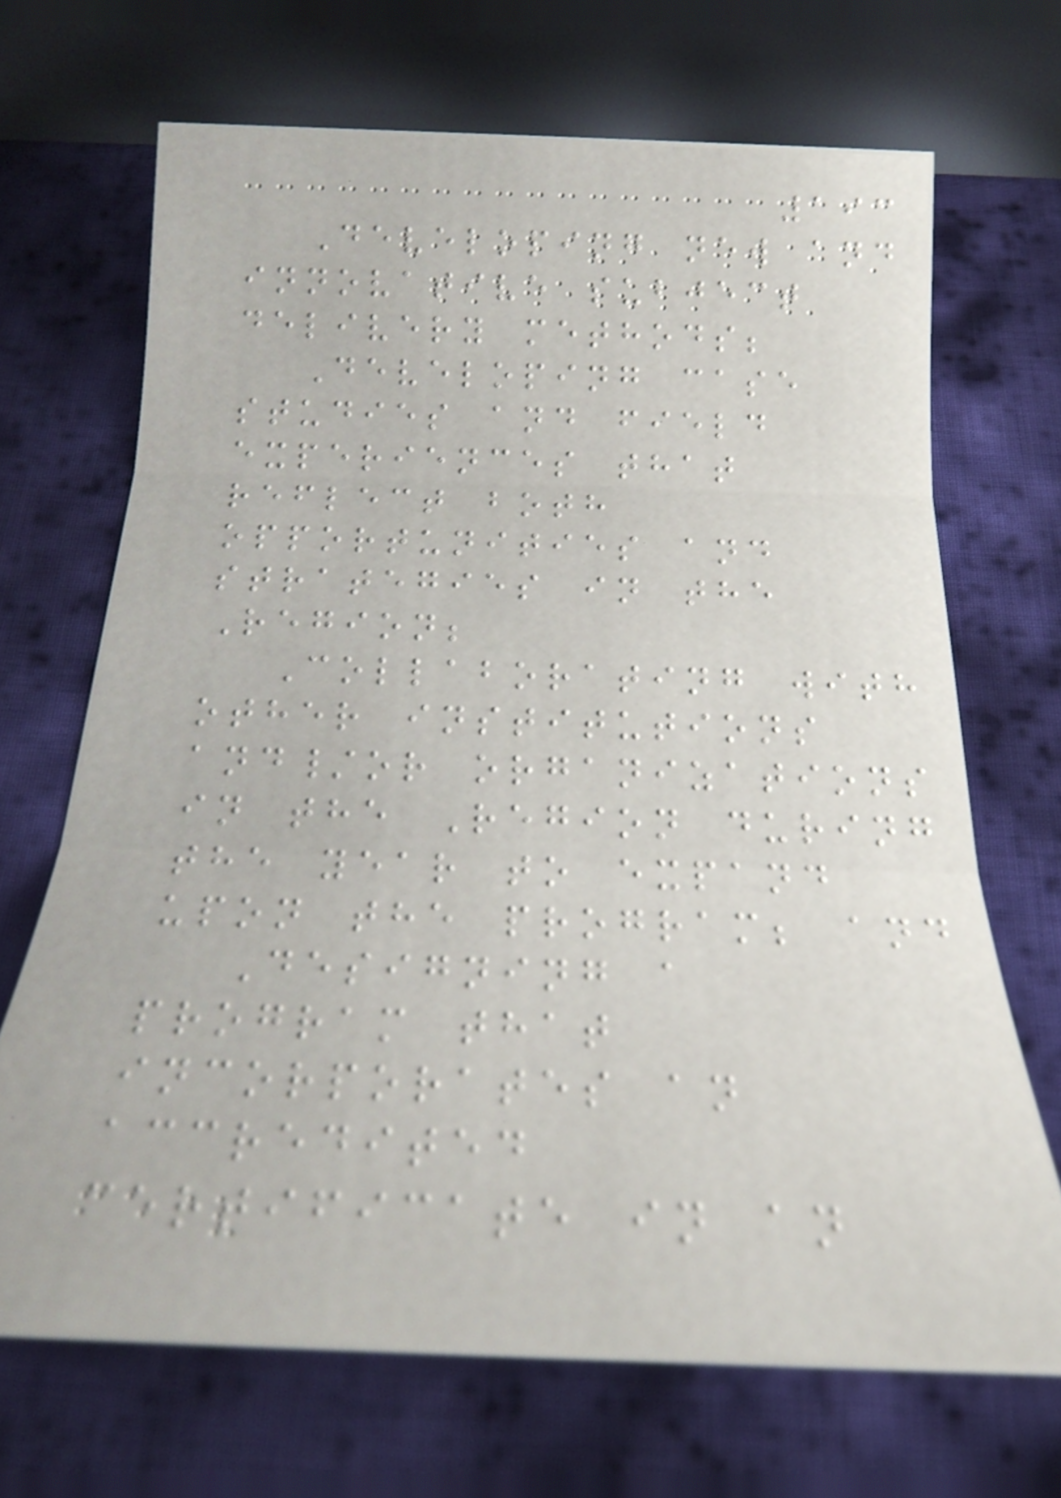193
Developing new and
innovative subject
delivery methods;
Developing case
studies and field
experiences that
reflect both
opportunities and
strategies in the
Region;
Collaborating with
other institutions
and/or organizations
in the Region during
the year to expand
upon the program; and
Designing a
program that
incorporates an
accredited
certificate in an
